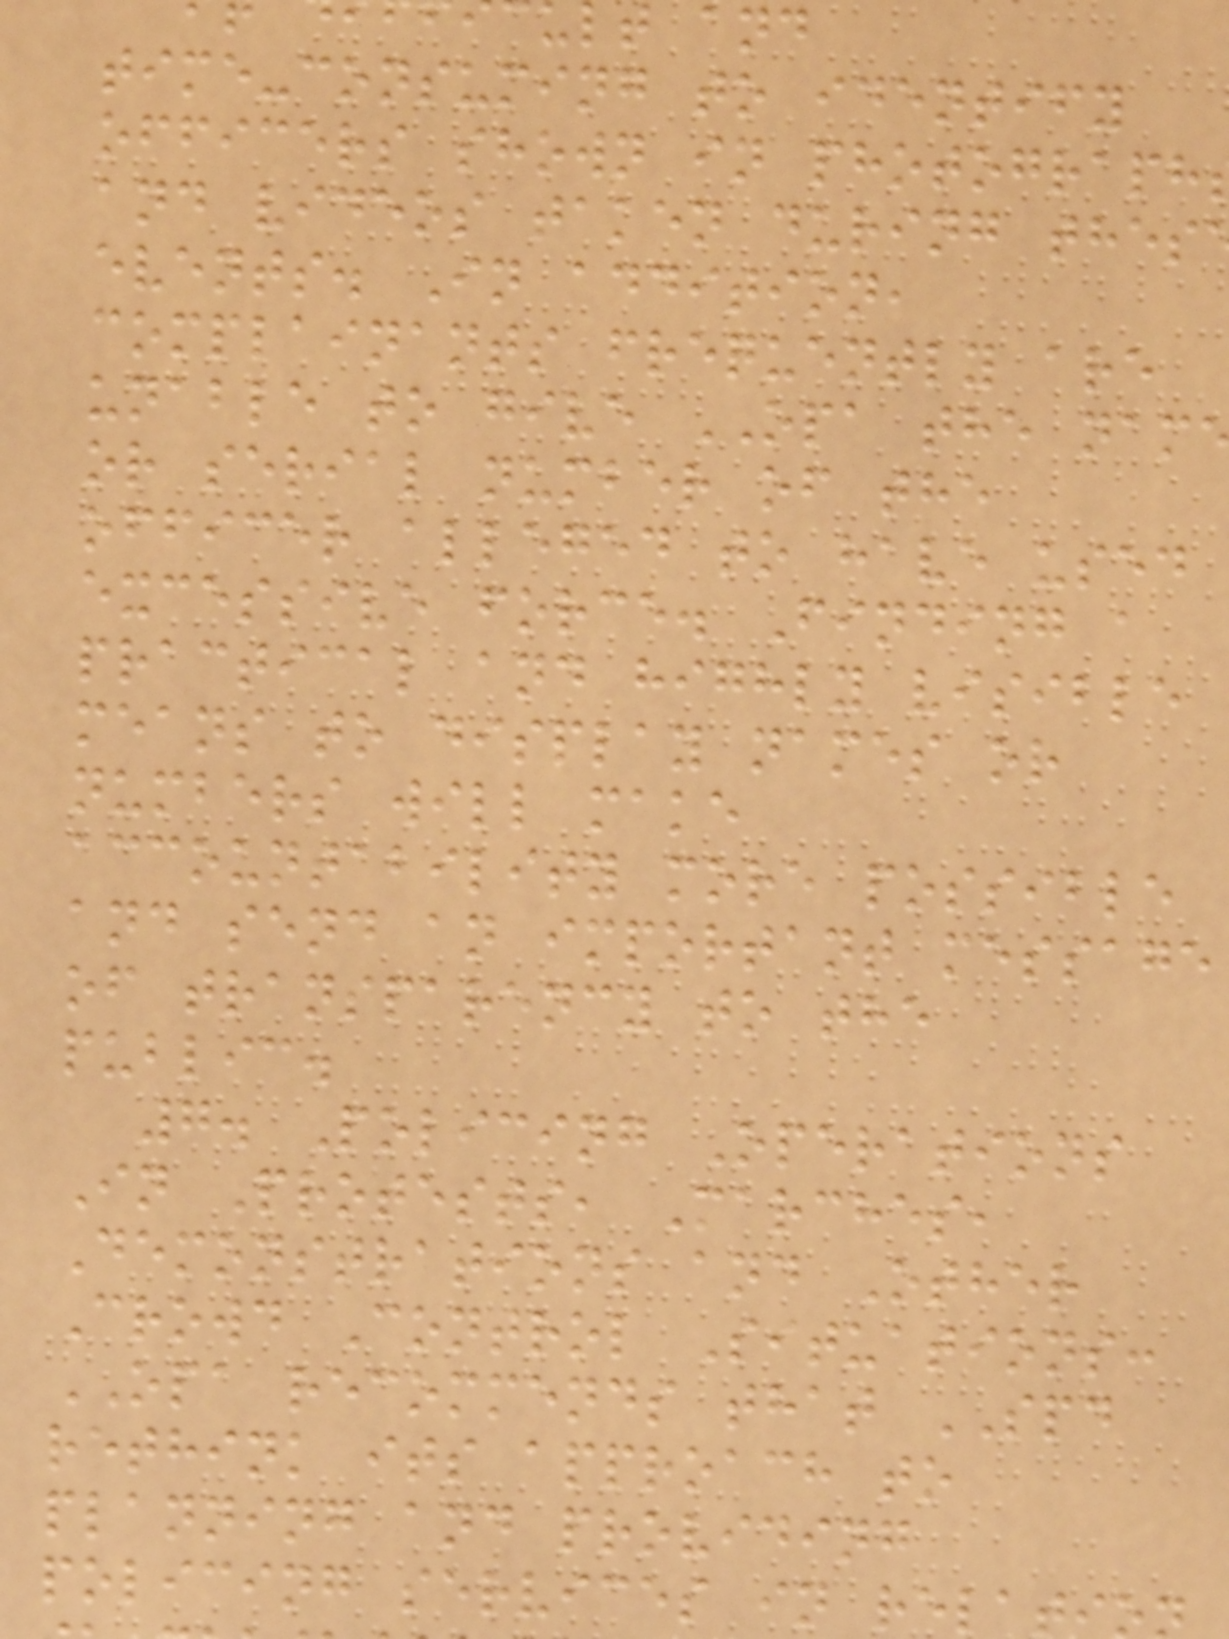lt and
time-consuming to identify
officers shown in photograph
and videos taken during thes
events. In addition,
complainants frequently are
unable to give OPA the nam
or serial number of the
officer alleged to have used
excessive force. Finding a
practical and highly visible
means to display names or
numbers will make
accountability more possible
and send an important message
of transparency to the
public.
7. Policing Operations
In Protests, Marches,
Demonstrations and Other
Crowd Control Situations:
OPA recommends that SPD
rethink its approach to
planning and providing
policing services in relat
